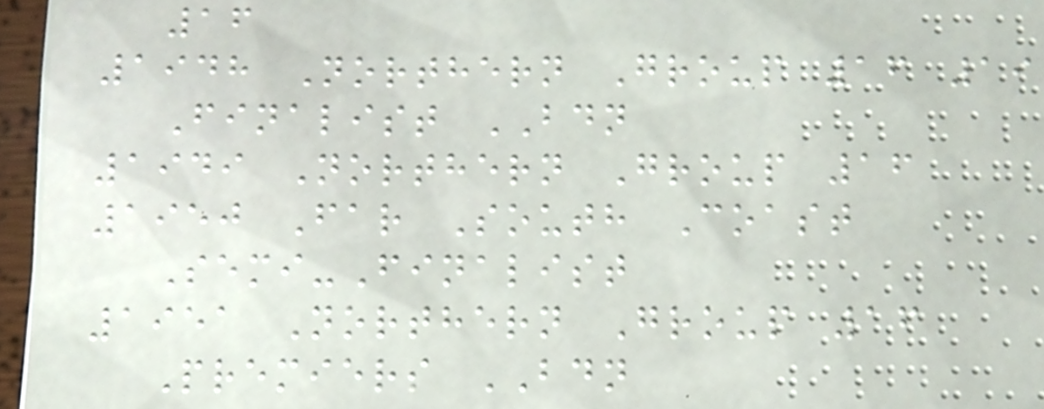16
1948 Northern Group 16 19
Finalist BDN
1949 Northern Group 16
1950 Far South Coast
Semi-Finalist
1951 Northern Group 16
Premiers BDN
